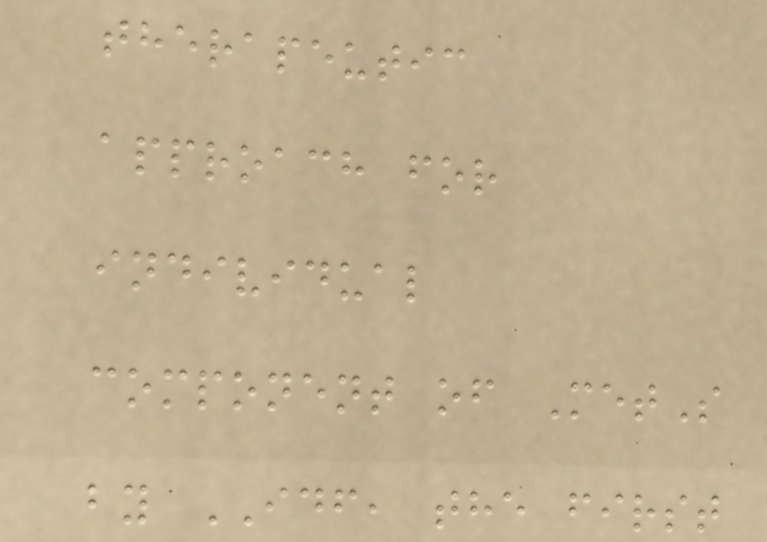therapeutic
approach for
individual
component of MetS
by IDF, the first
